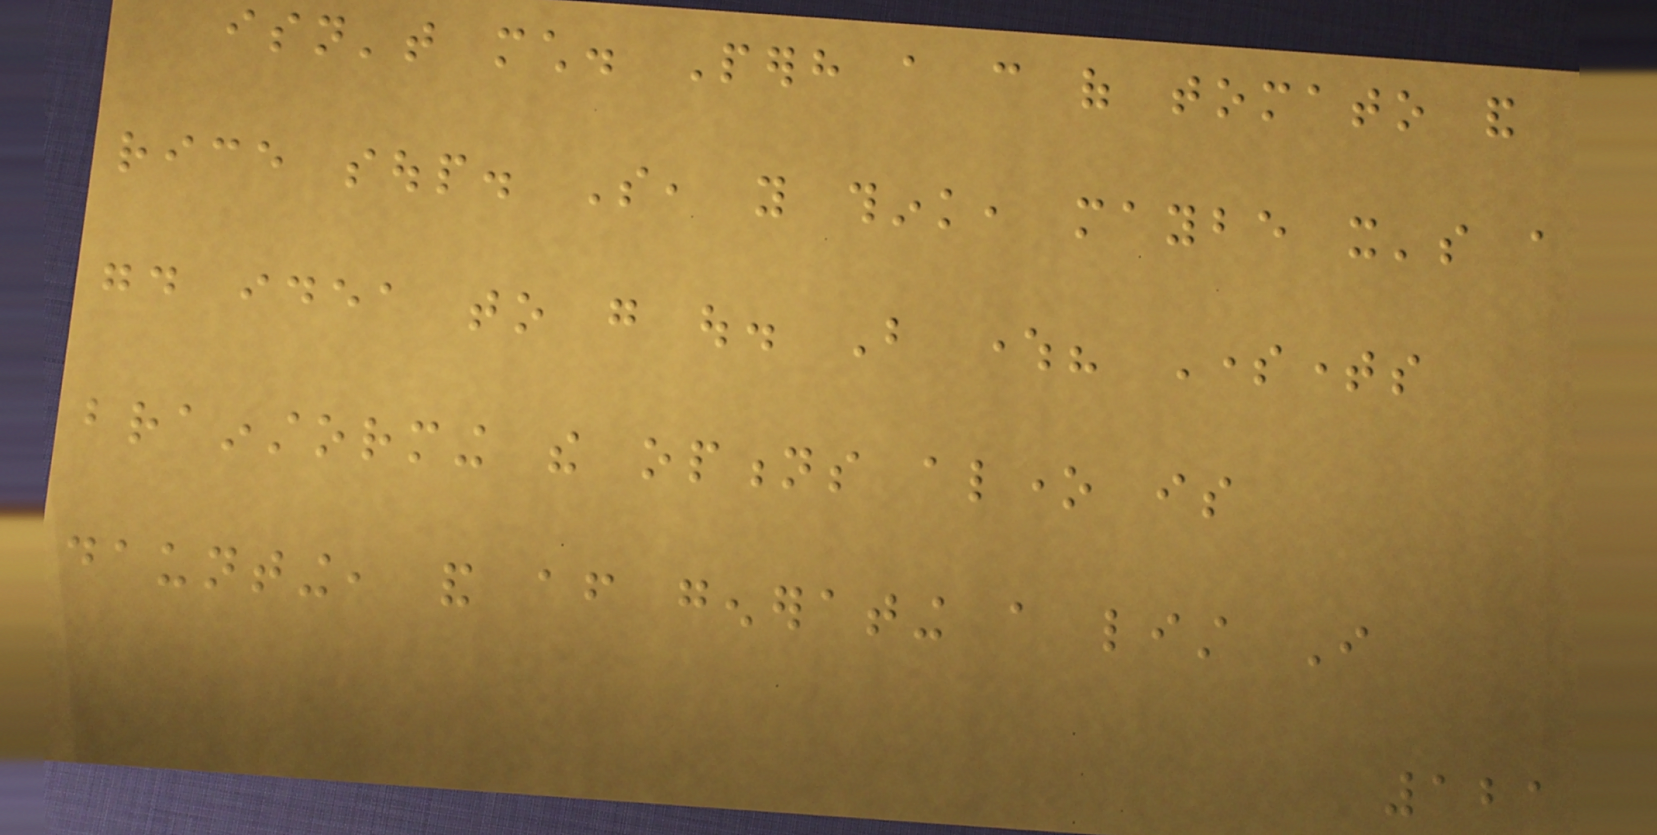isn't much. Perhaps a can of tomato and
rice soup. So, you think, maybe it's a
good idea to go out. But where? Sometimes
brainstorming the options alone is
daunting, and after generating a list I
121
